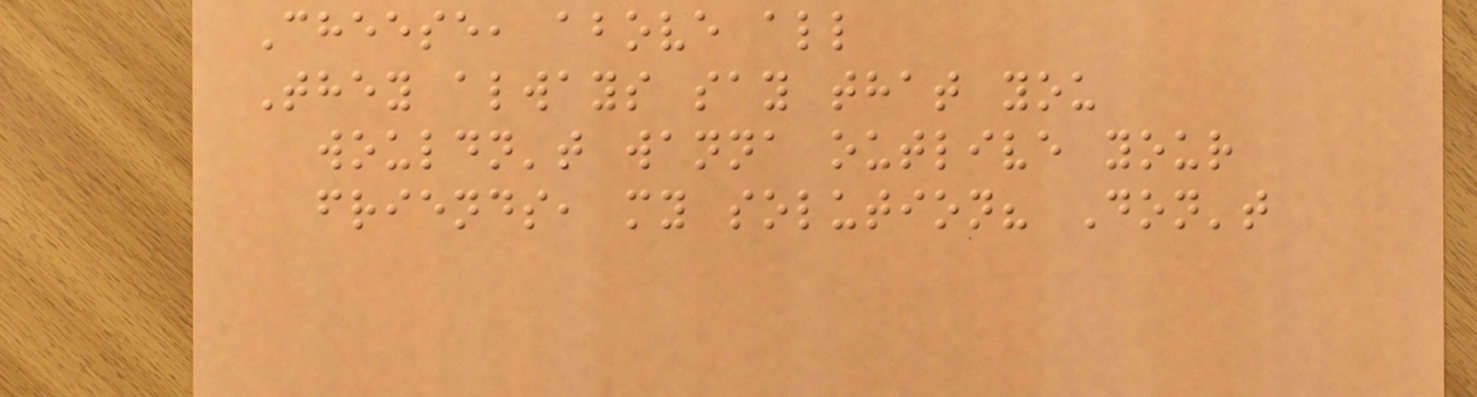Cheese, above all
They always say that you
wouldn't wanna outlive your
friends, my solution? Don't
